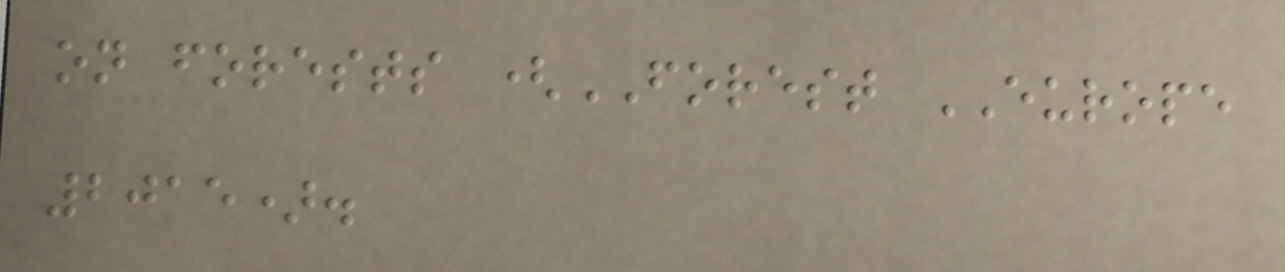on forests (FOREST EUROPE
2015).
